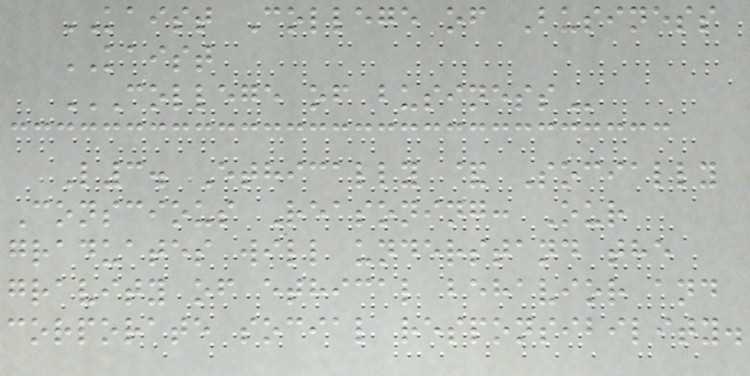KAIST College of Business
KAIST
COLLEGE OF BUSINESS
L3. Ethically & Socially
Conscious Reasoning: Our
graduates will understand the
gravity of ethical behavior and
corporate social responsibility.
